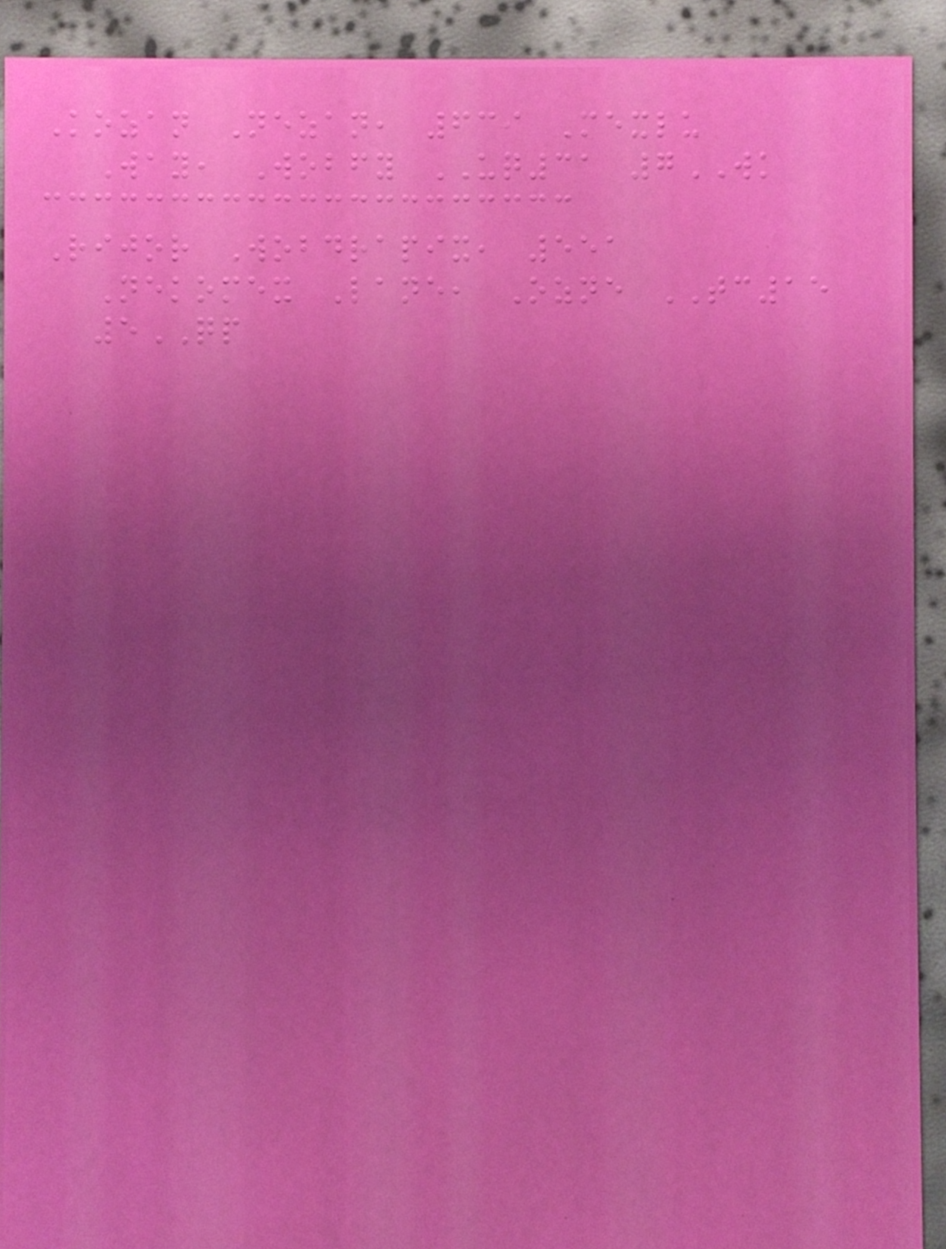Kozan Nezan, 639 Mexlu
Way, Wobfy UQ31 7WK
Rijor Wobdrapix, 551
Nekomex Lane, Ozne TC15
5QP
